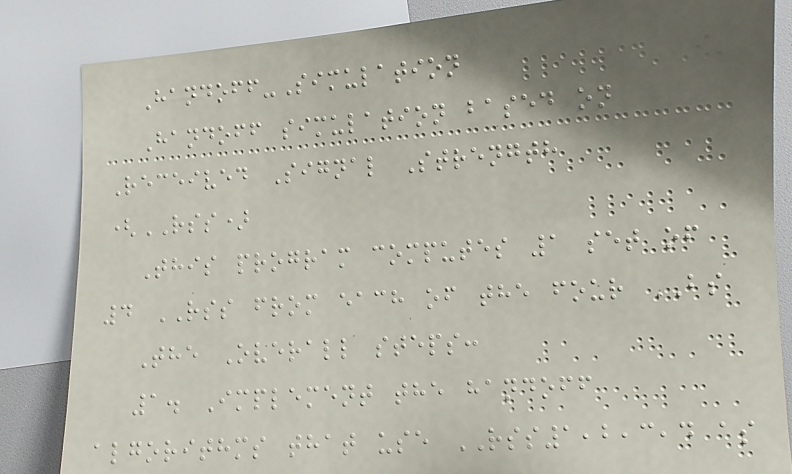Handoff-Simulation
Handoff simulation based on
Received Signal Strength
(RSS)
This program computes 1 set of
4 RSS from each of the four BS
The Overall steps:
1. Implement the handoff
algorithms that use RSS1,2,3,4 as
